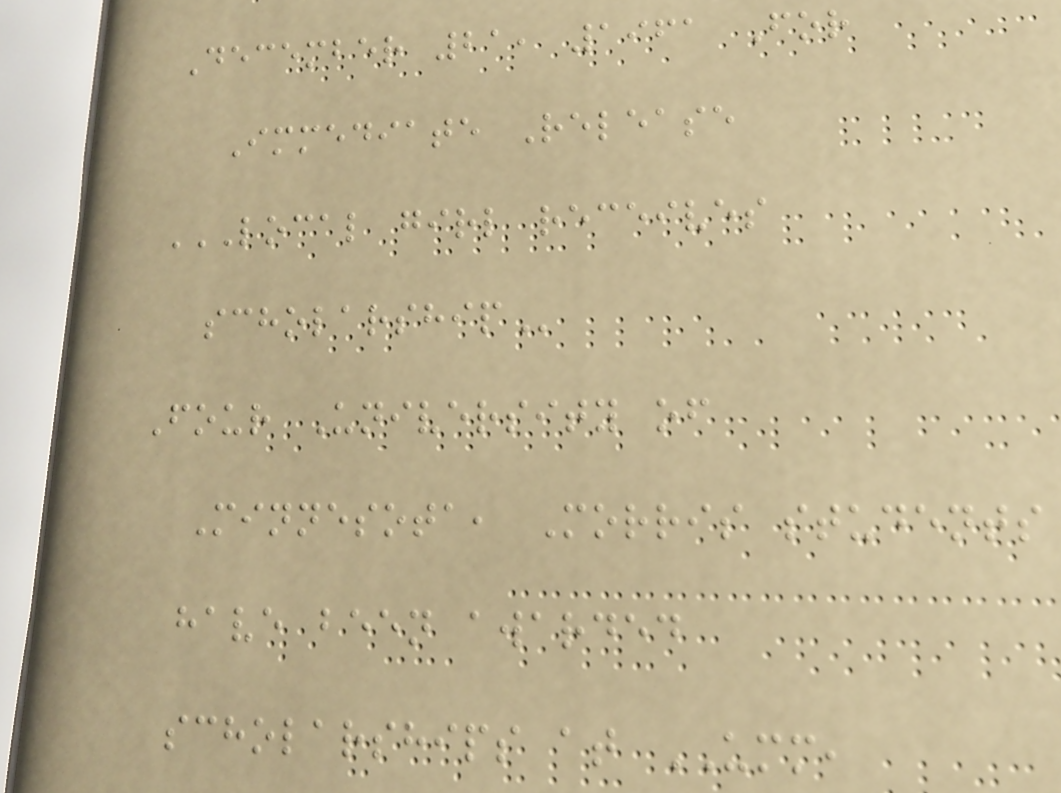December 21, 1961 For
Immediate Release
LOCAL GIRL RECEIVES
SCHOLARSHIP
Four University of
Minnesota, Morris students
have been awarded
scholarships at UMM,
